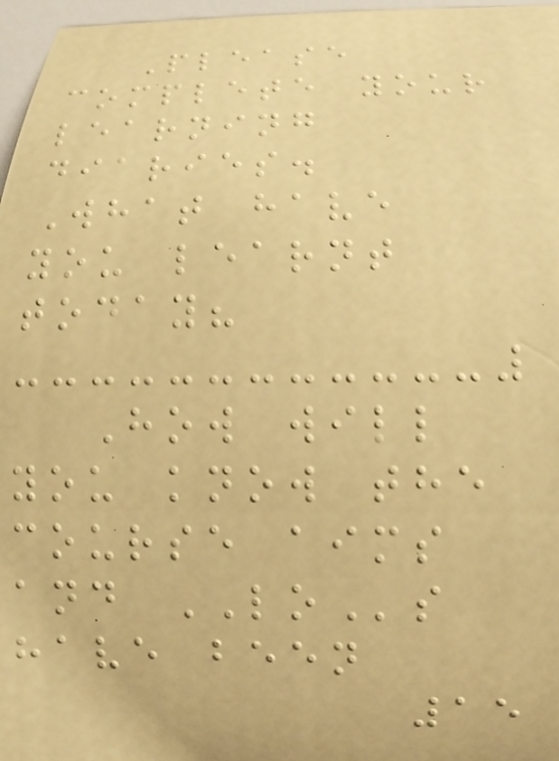Please
complete your
learning
diaries.
What have
you learnt
today?
How will
you know the
course aims
and LOs
have been
15
